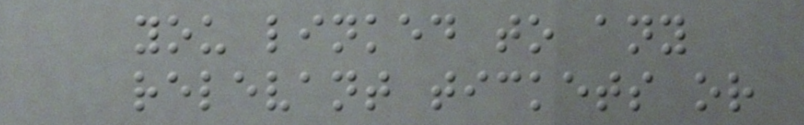you linked to any
relevant tickets or
